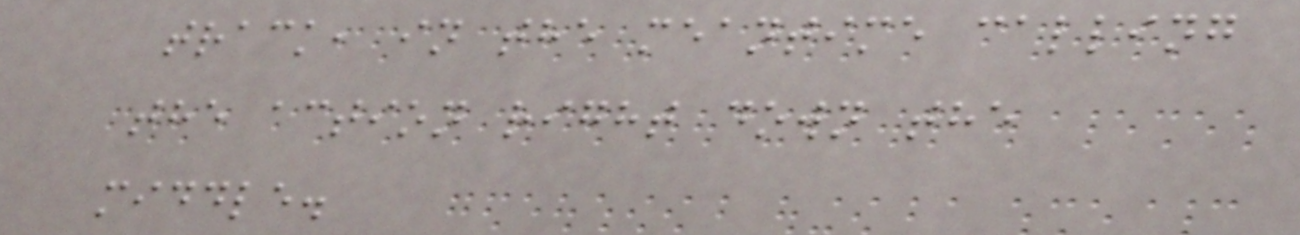track, in the meantime calling
the action right down the
middle.
